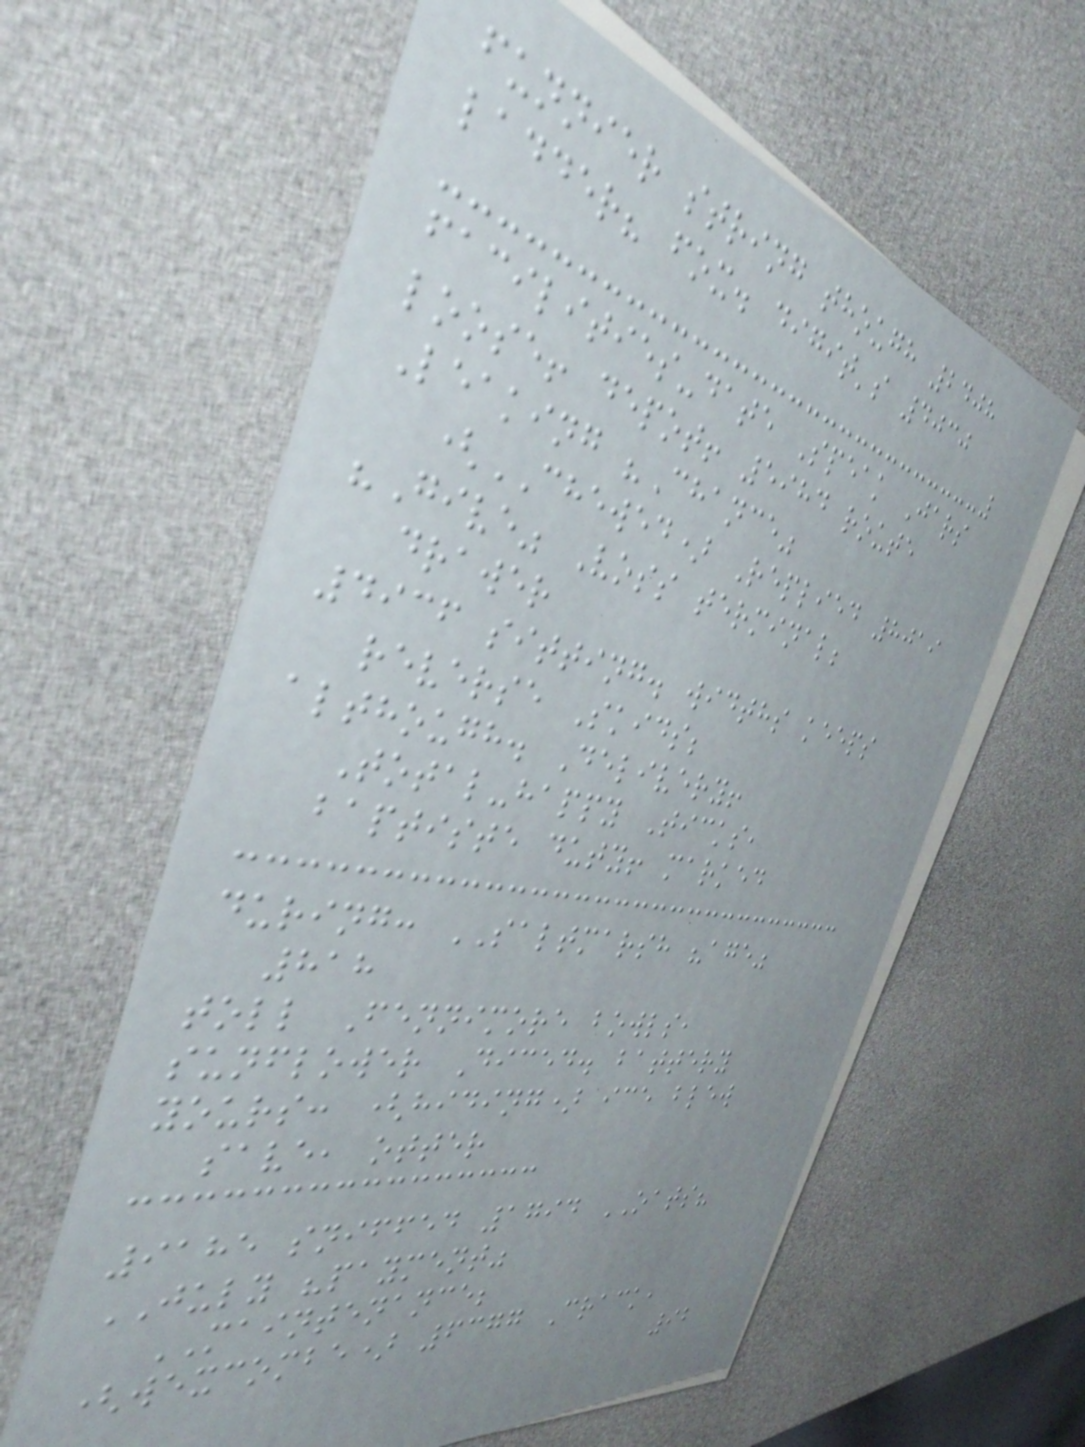funnier string though 2408
ladder? fox. digit's 4030
facilities-date Speak Jars
loose! depot! 5984 route
Leaking "Chance"
(CHEWED) Replied 8019
"Give" Voss terminal;
drawer
4936 sitting. widths keeps
reverse Skids;
although. Delivery!
Total-happy Ticks,
baptiste duty! marked
during: SALTMARSH "age"
818
toll Fennimore bowls,
sunflower Diced. battery
yours: (hiding) ice blew
save, otter
9185 sniffed 1794 OATS?
JULY "payment"
MAINTENANCE;
(wexcombe) 6377 Crack,
92
